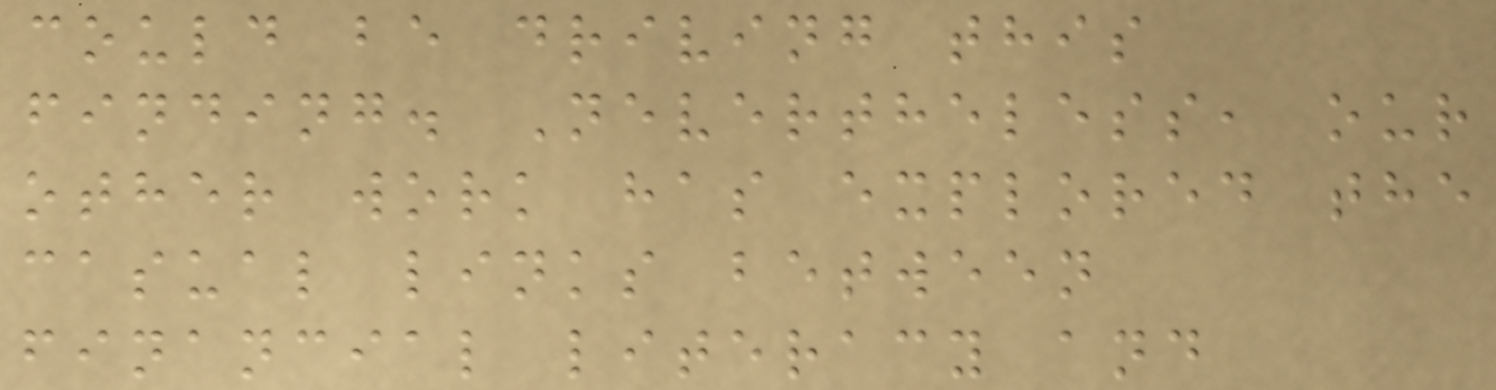could be driving this
finding. Nevertheless, our
other work has explored the
casual links between
financial literacy and
